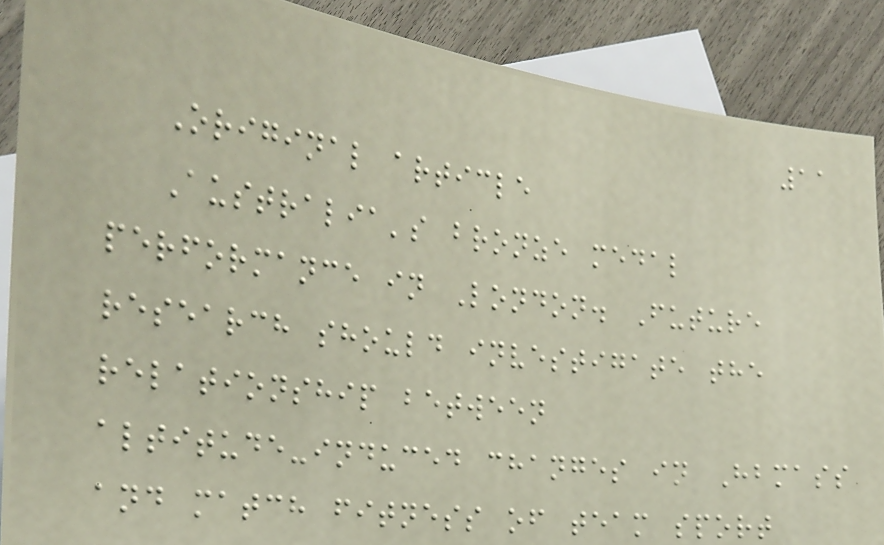11
Original article
Australia's bronze medal
performance in London. Future
research should investigate the
relationship between
altitude-induced changes in Hbmass
and match fitness of team sport
